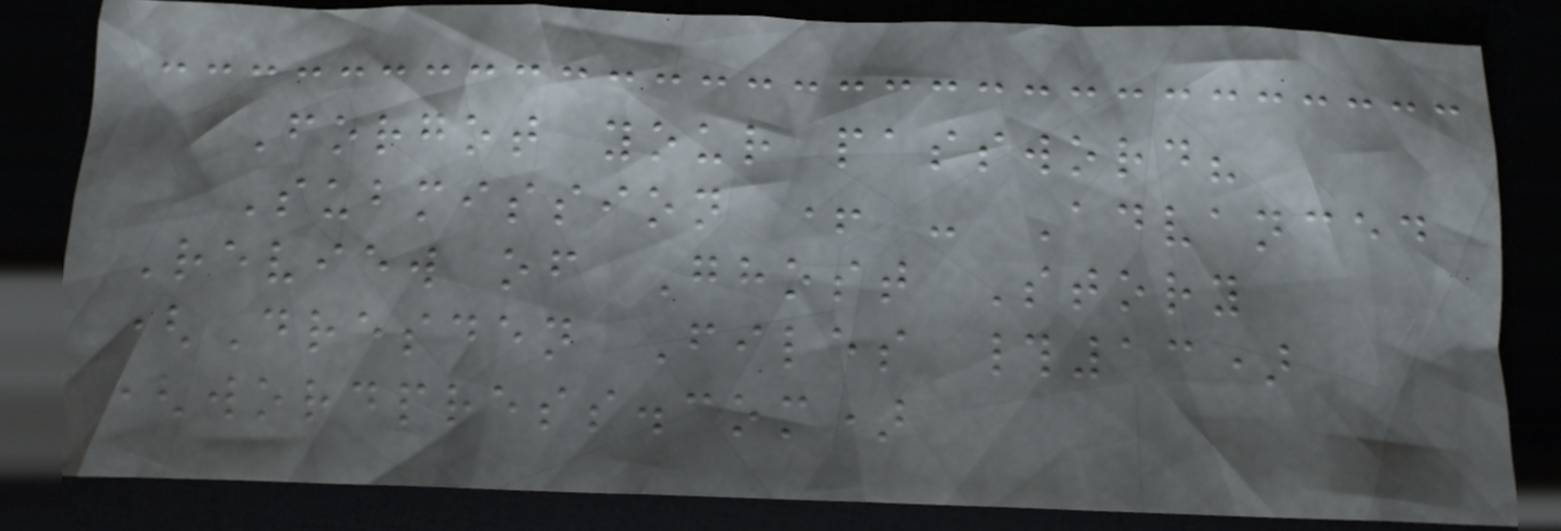Forgot your password?
Submission + - Advanced
Review of Ghost Story
(Dresden Files #13)
(wordpress.com)
